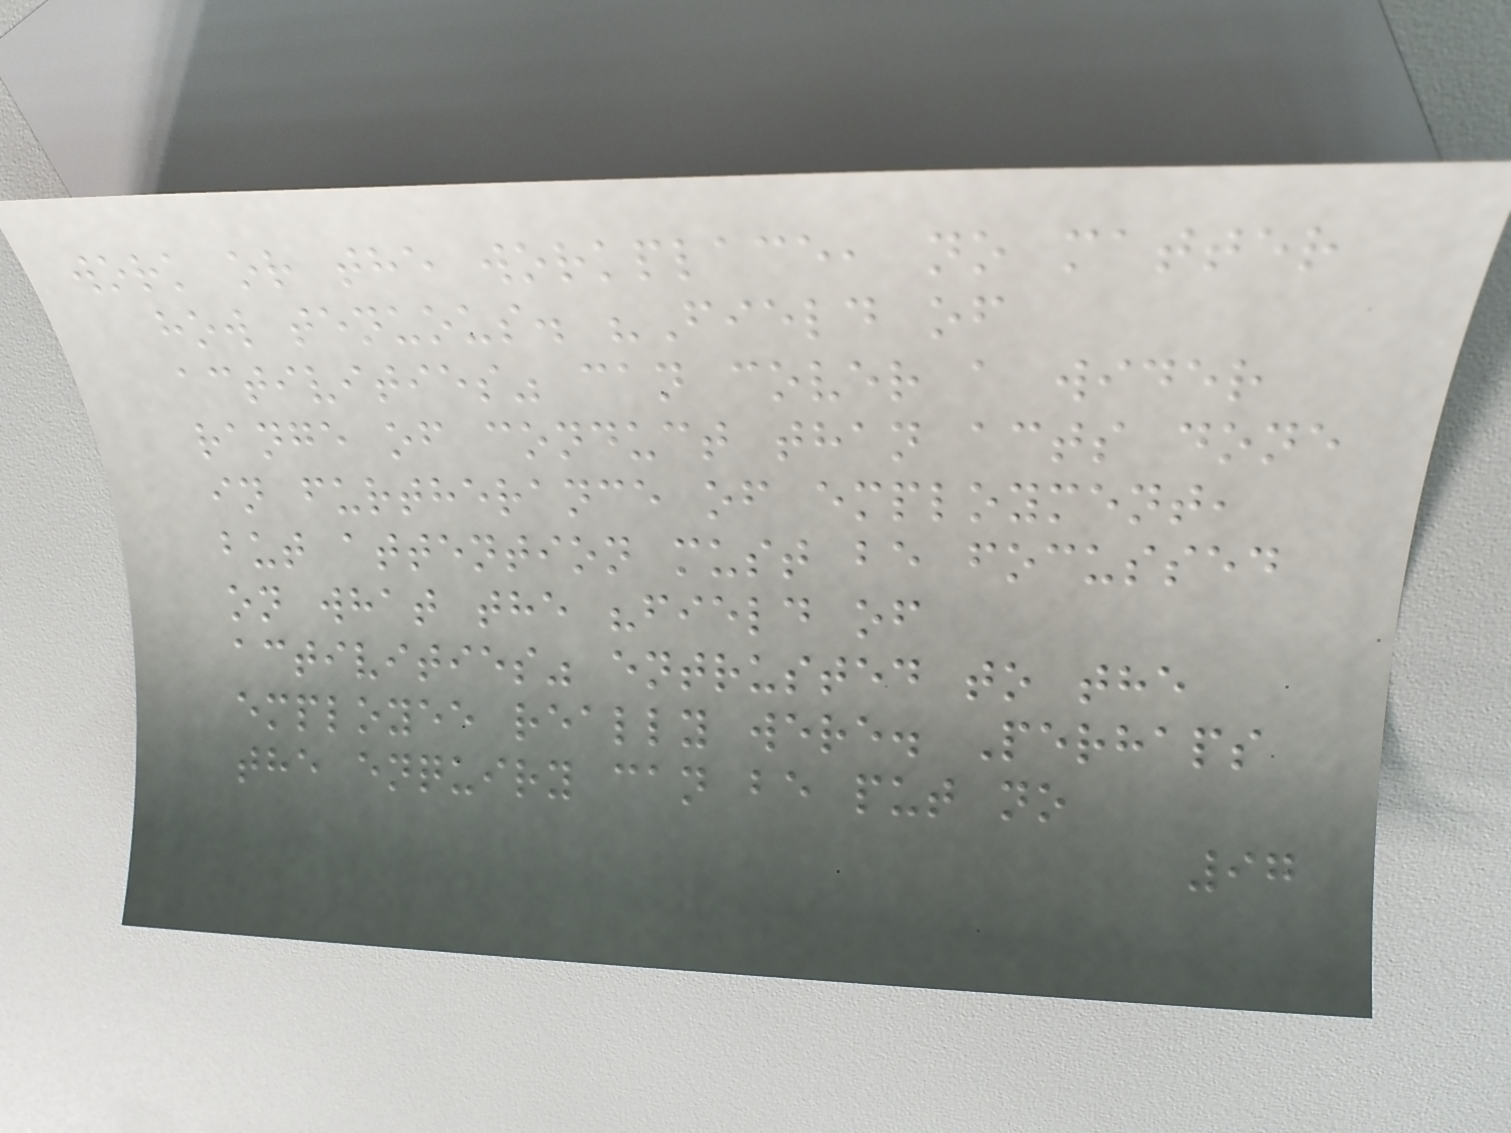work or the workplace, no matter
how tenuous. "Field of
activities" can cover a wider
range of conduct than acts done
in furtherance of employment,
but attention must be focussed
on what the "field of
activities" entrusted to the
employee really were. Perhaps
the enquiry can be put no
97
